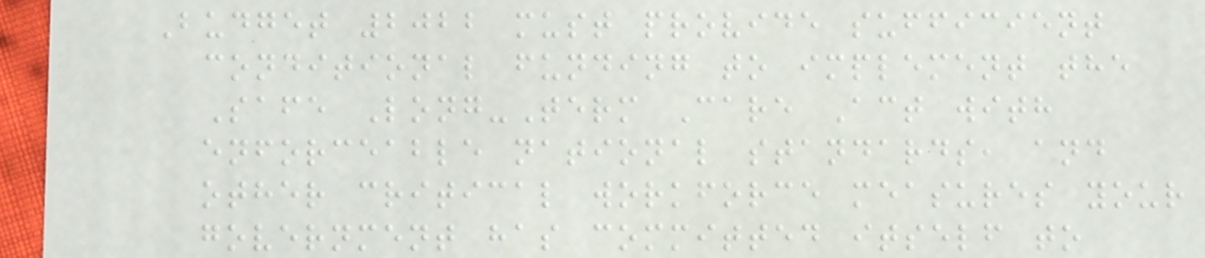Budget 2022 must provide sufficient
conditional funding to implement the
Safe Long-Term Care Act with
enforceable national standards, and
other critical workforce measures your
government has committed itself to
